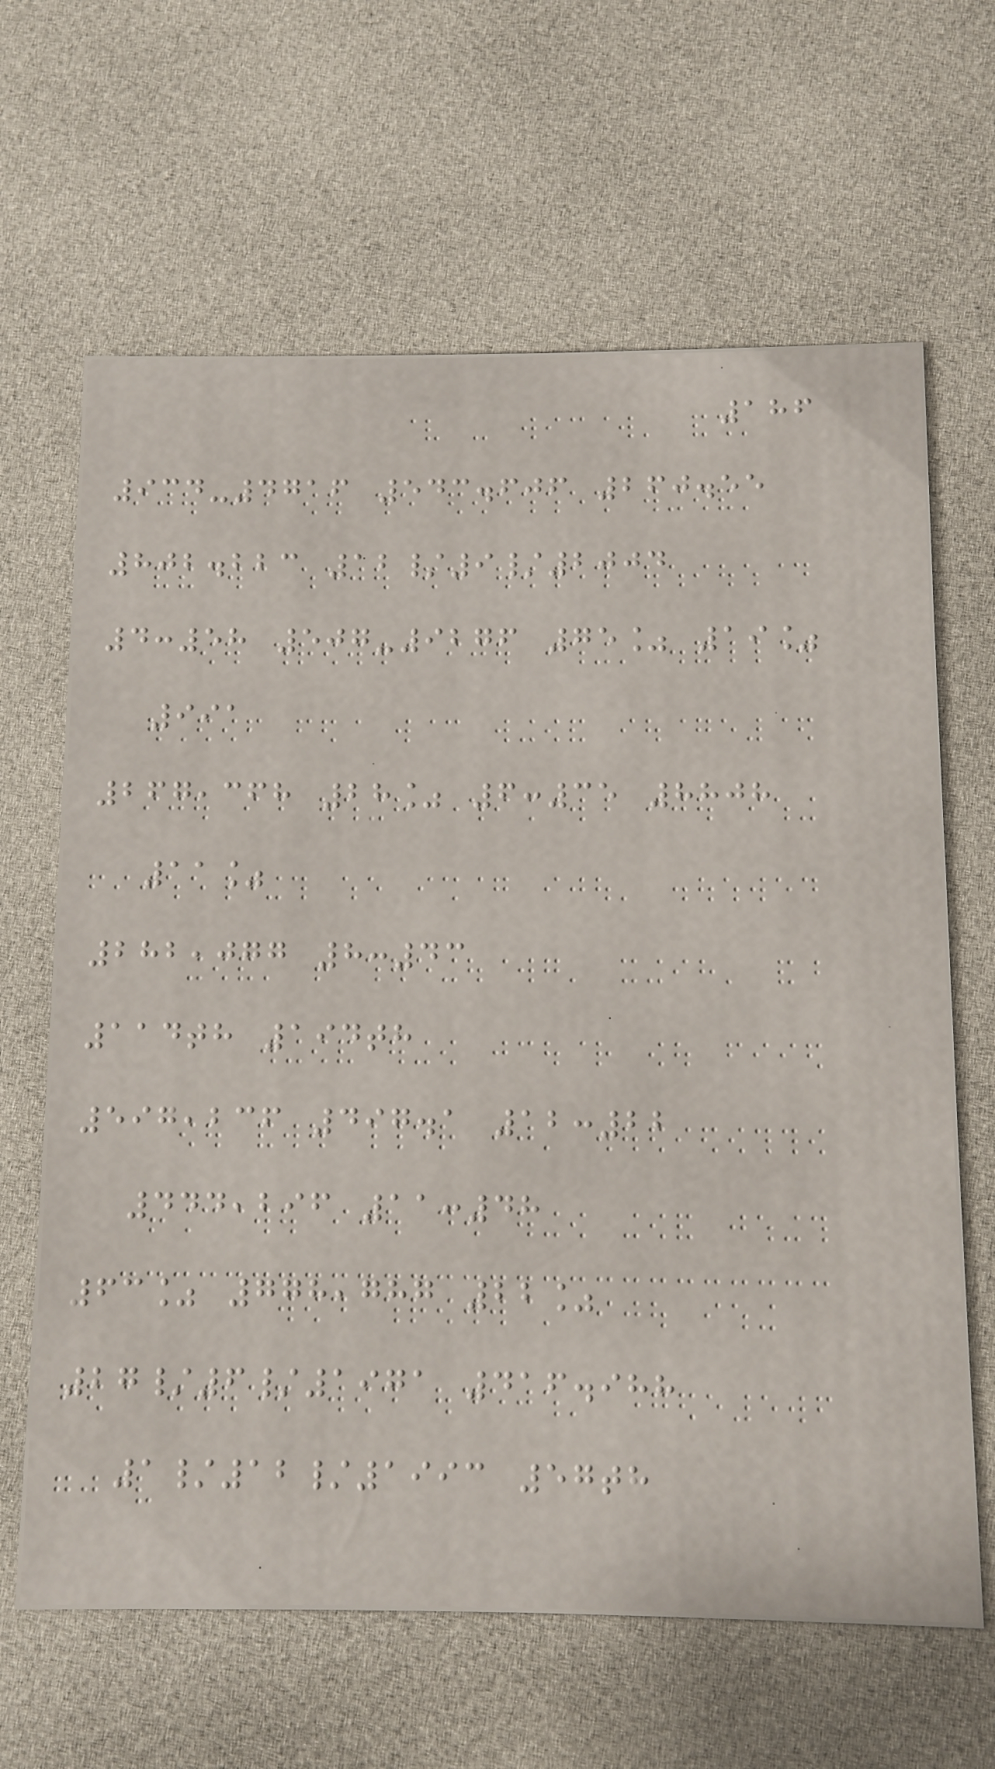186
934-4716 543.606 260.55
802.223 12/9/2004
4:58 507-9276 75% 19%
991
267,368 28% 6:35 8808
11%
282,077 8:43
114th 194th
597,236 497.1 12:22
444,296 11:48
63% 778,787 22%
27/6/1971 416.988
1/12/1993 57th
